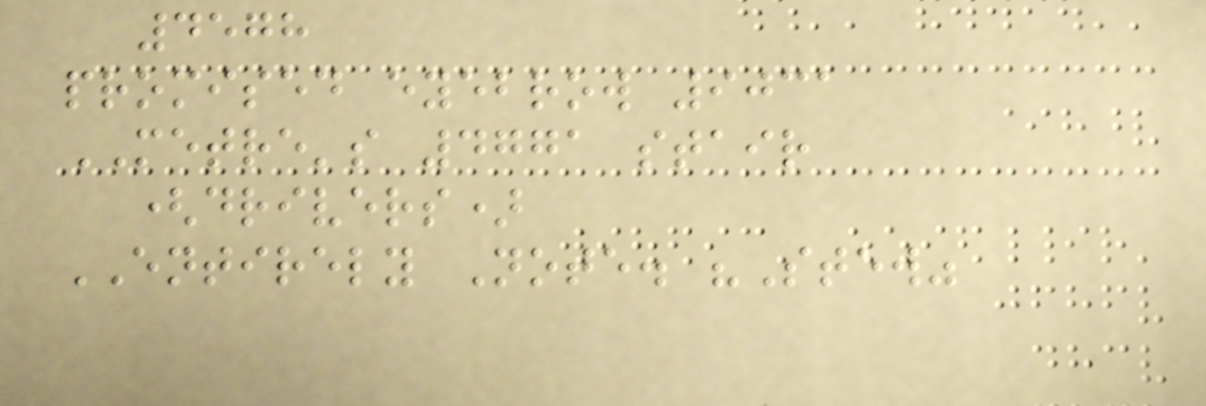4578
promised eyebrow 9031
METRE's 4771 stair
(drivers)
ENTIRELY Note. "Stew"
